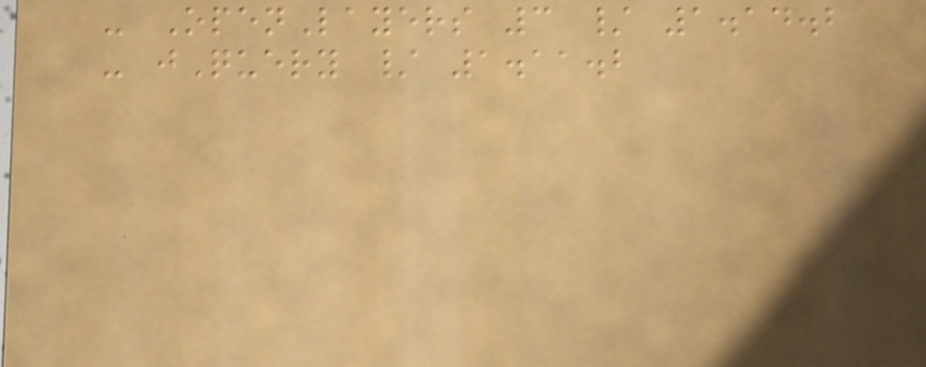- OpenLayers 3 / 1.14.2
- jQuery / 1.11.2
